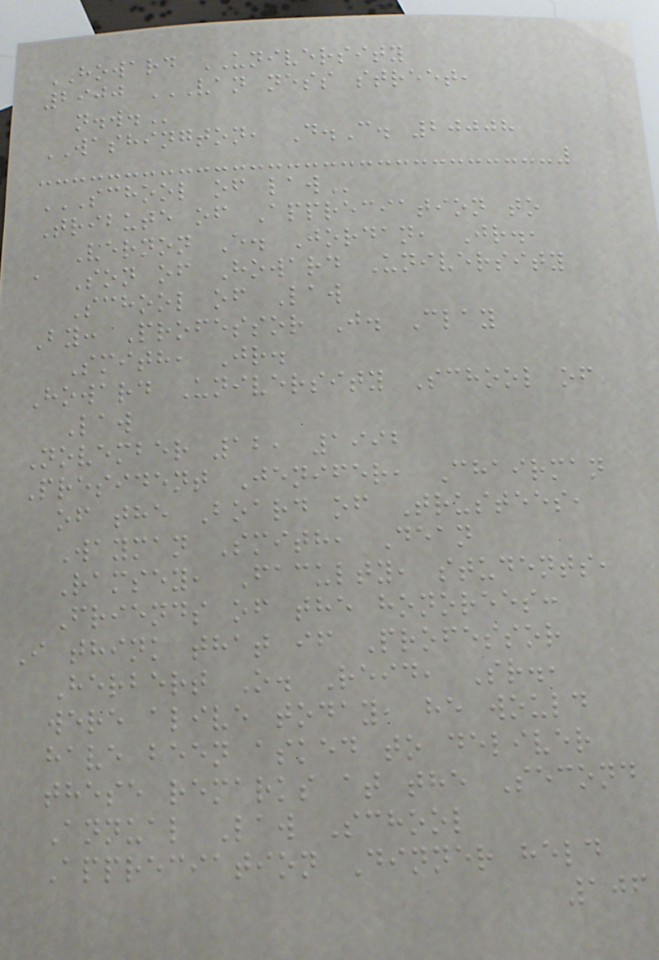HOWARD UNIVERSITY
2900 VAN NESS STREET,
N.W.
WASHINGTON, D.C. 20008
SCHOOL OF LAW
Tribute of Appreciation to
Vernon E. Jordan, Jr.,
a Son of Howard University
School of Law
By: Professor J. Clay
Smith, Jr.
Howard University School of
Law
November 12, 1992
President Jenifer, Chairman
of the Board of Trustees,
Wayman Smith, Dean
Ramsey, Faculty, students,
Friends of the honorees:
I think that if Professor
Herbert O. Reid, Sr.,
were alive today, he would
have been asked to deliver
these remarks at the Second
Annual Law School
Appreciation Dinner held
106
